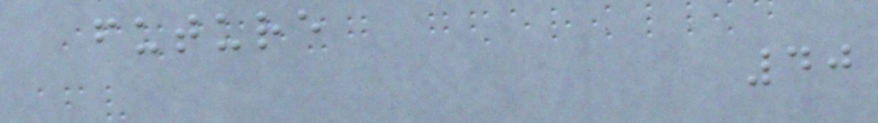future
40
